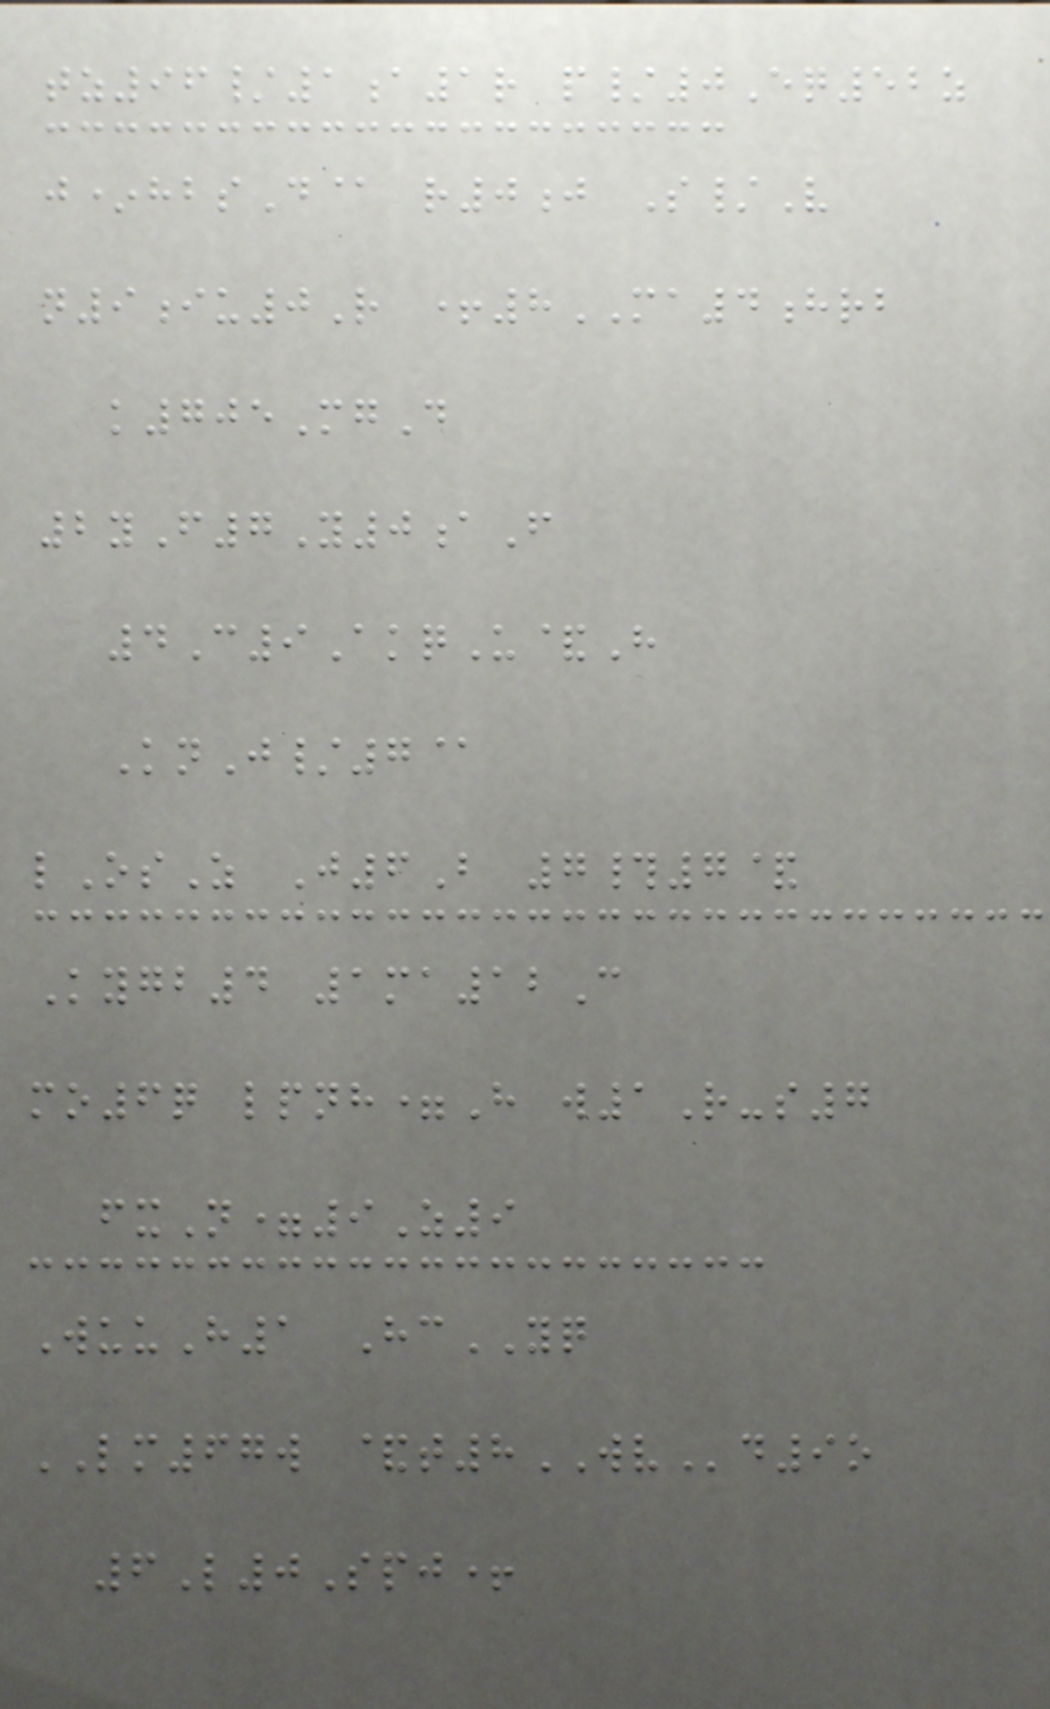tz96/1a1r p/0Eq52z
j*hbsD@ r0j S/V
n9iu0R +8MA4hrb
k705MgD
2yF7Y0aF
4C9AkqU&H
KnJ/7@
lOsZ J6B 7#7&
Kygb4 1ma12C
mo6q lpnh=H w1R-s7
fxN=9Z9
WuuH1 HcYQ
LM67w &t8WVd9o
6L0Spj+
